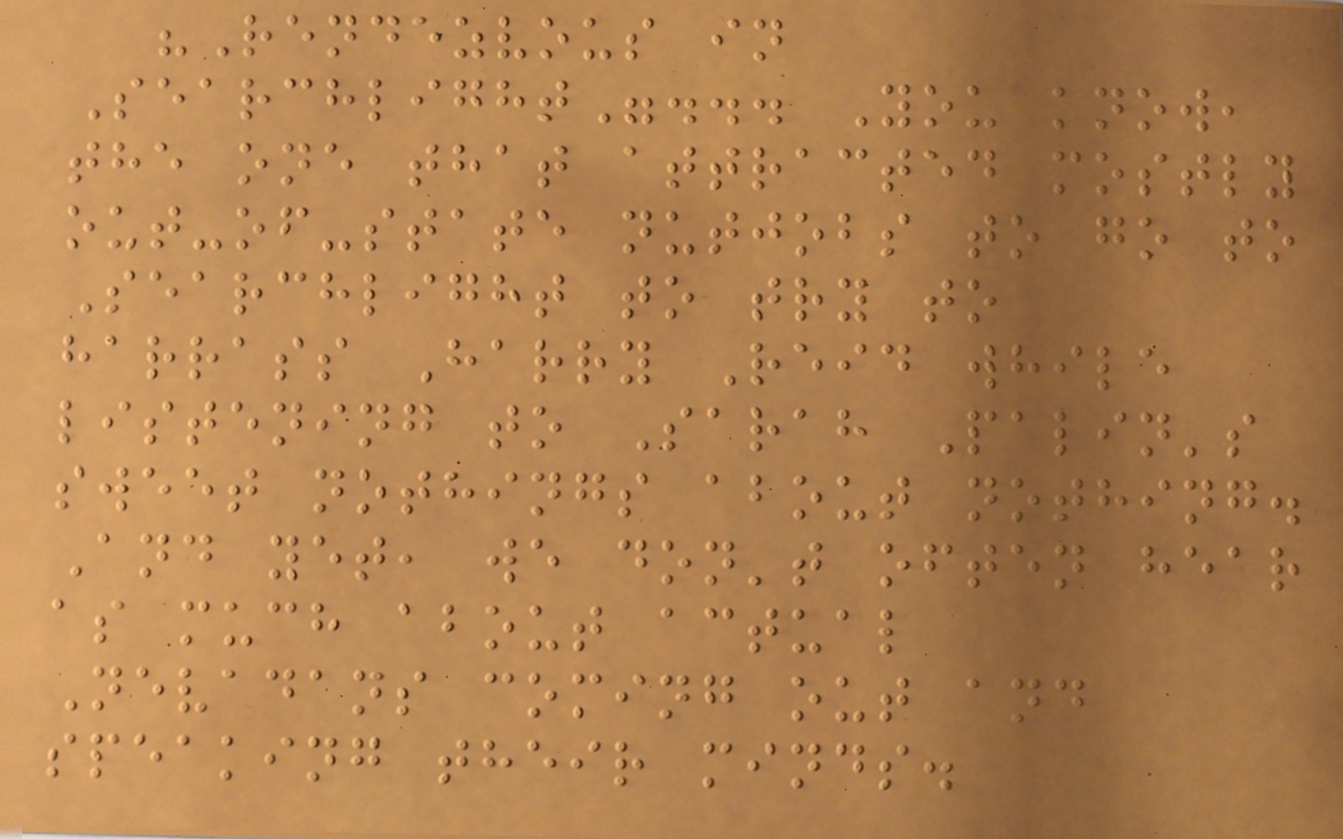"Rendezvous in
Searchlight"... You know,
the one that attracted mostly
out-of-state nutjobs to go to
Searchlight to try to
harrass Harry Reid while
listening to Sarah Palin's
sweet nothings about nothing.
And yet, we don't often hear
as much about actual
Nevadans coming out and
speaking their minds.
